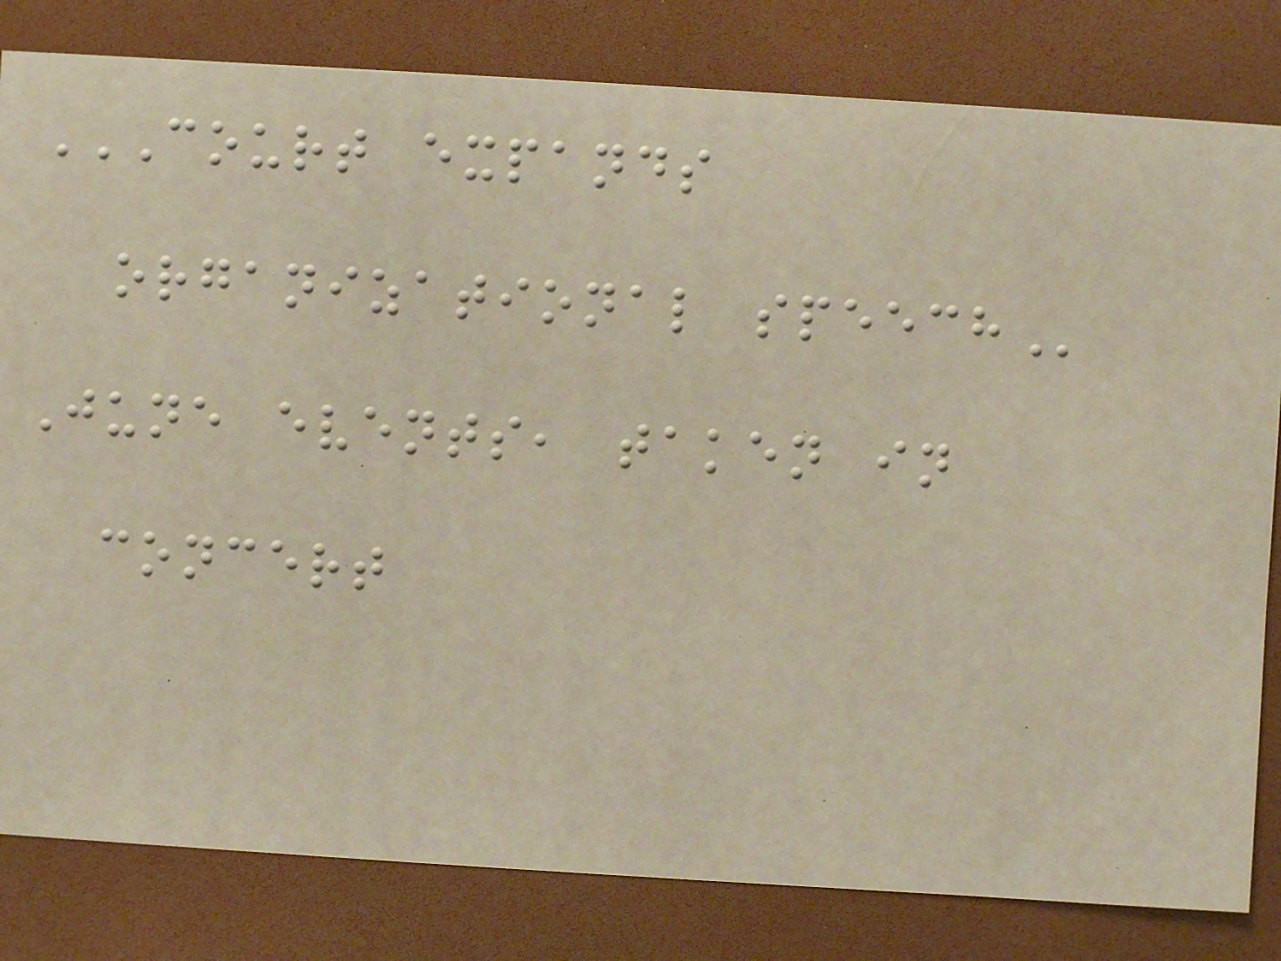COURT EXPANDS
ORGANIZATIONAL SPEECH
June events, taken in
concert
